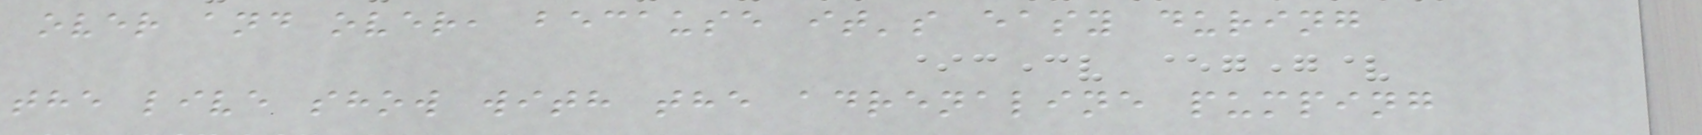over and over, because it's easy during
the live show with the adrenaline pumping
